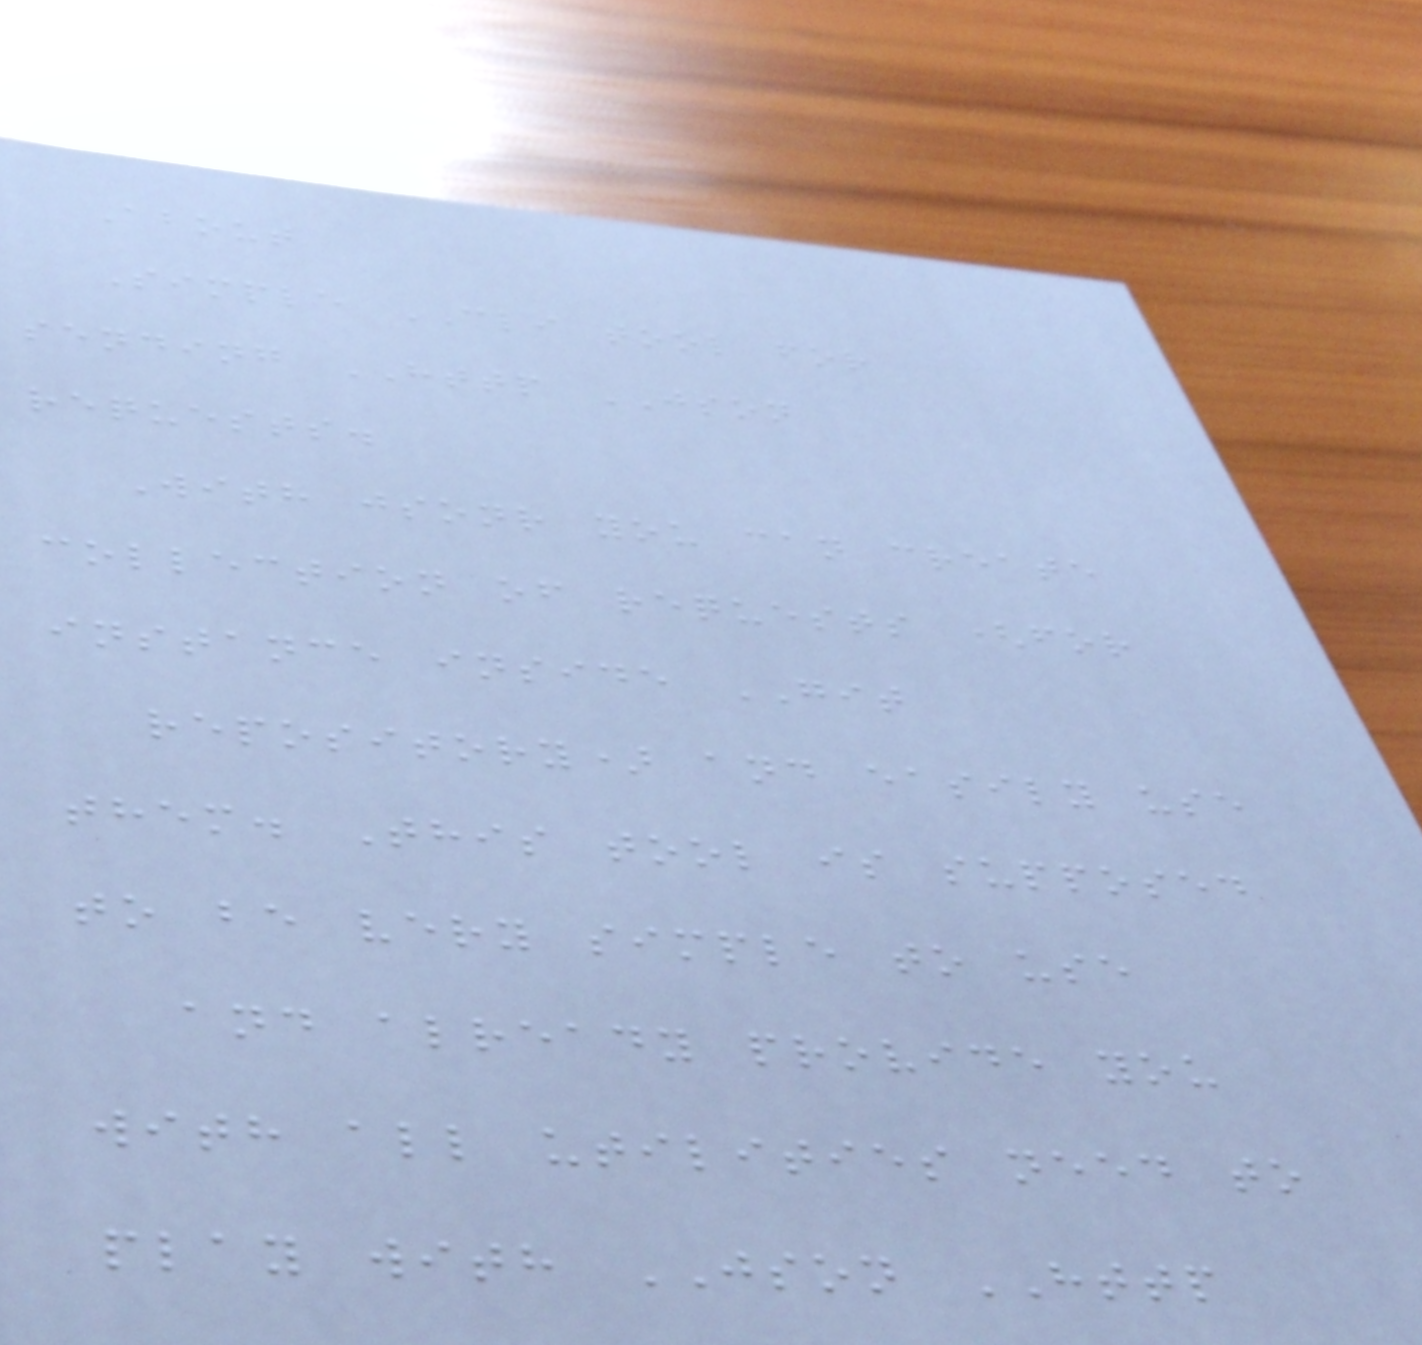About
Simple CLI tool for
sending HTTP JSON
requests.
With jsonr you can create
collection of requests (for
instance inside GIT
repository) and easily use
them. This tool is supposed
to be very simple to use
and already provide you
with all utilities need to
play with JSON HTTP
